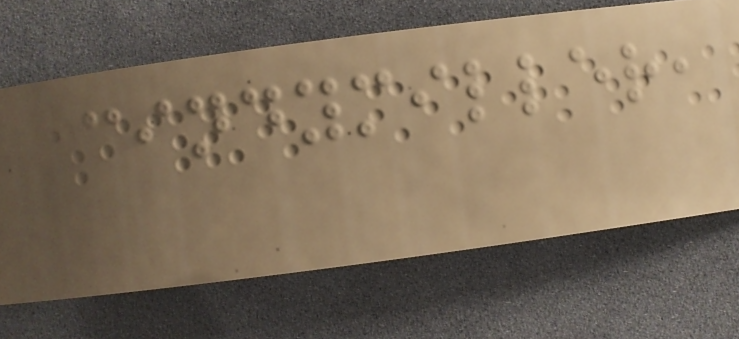cindymiller,
